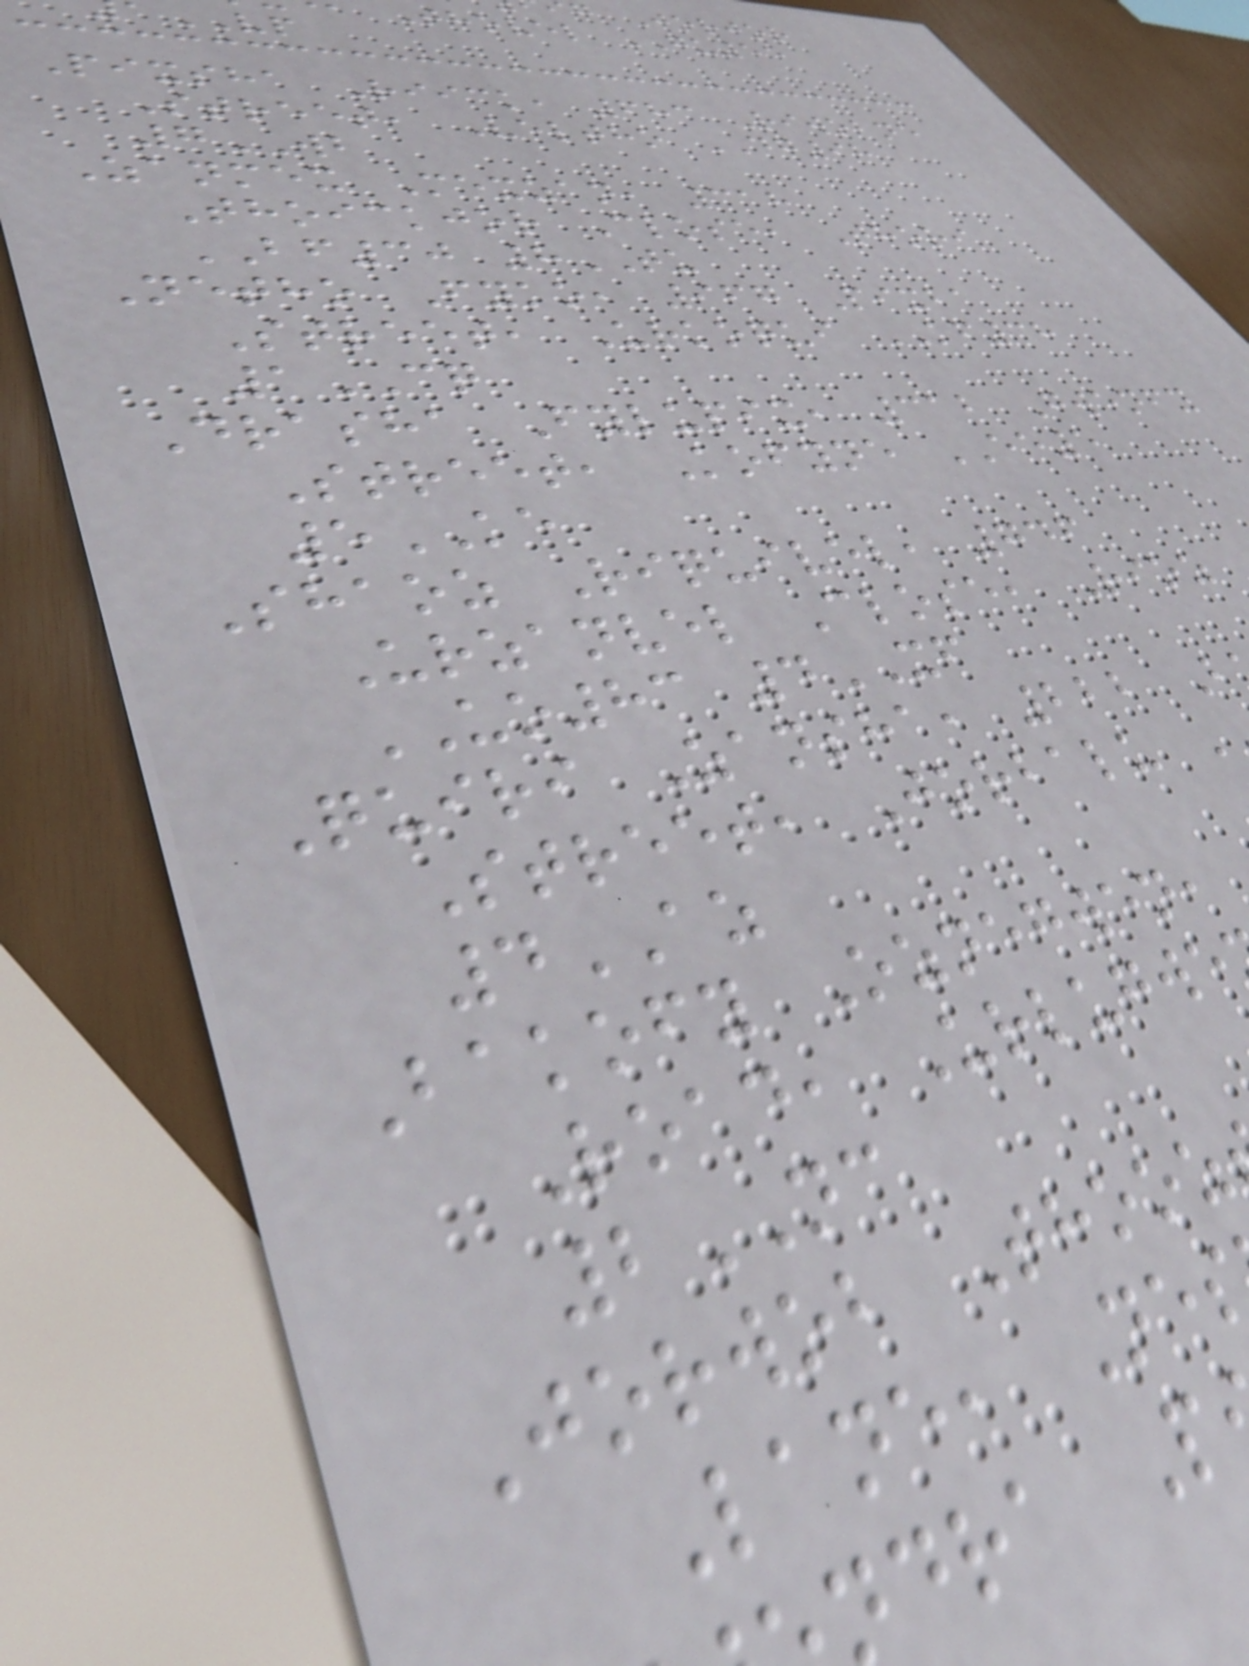g Jorjor
Thovel GU55
VP
Pixsha Riick, 683 Riwobne
Street, Veltho DG98
7WB
Zanmex Mexzan, 318
Thoickjor Close, Thori
BF30 8TU
Netho Fyko, 967 Pixba
Street, Urkoqui KF38
1CQ
Drasha Fylupix, 312 Gwenfy
Street, Kofyne EE5
5KE
Shaoz Riquivel, 746
Urzanvel Close, Rioz
UO83 4XF
Quiri Zansha, 222 B
Street, Jorbalu
4AZ
Bakofy Oznegwen,
Road, Urlugwe
2NC
Jorwob Thooz
Lane, Ne
